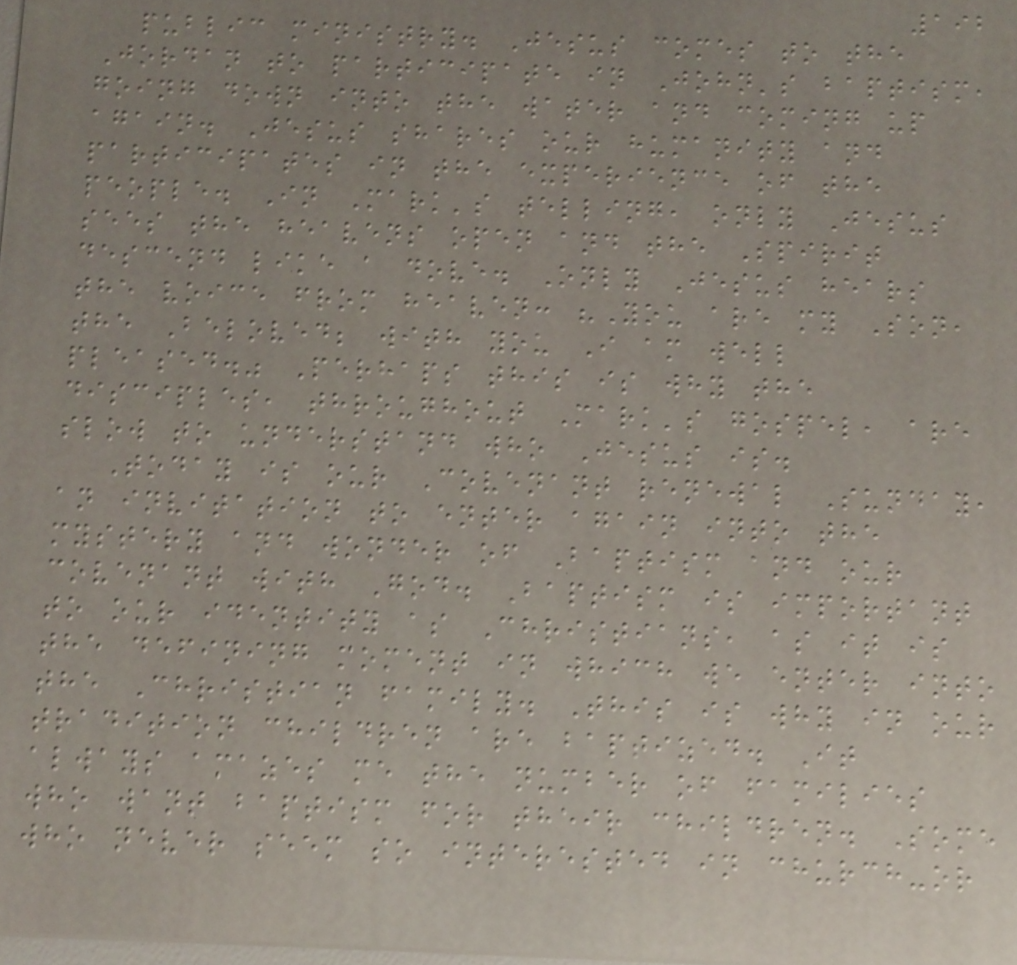192
public ministry. Jesus comes to the
Jordan to participate in John's baptism,
going down into the water and coming up
again. Jesus shares our humanity and
participates in the experience of the
people. In Mark's telling, only Jesus
sees the heavens open and the Spirit
descend like a dove. Only Jesus hears
the voice from heaven: "You are my Son,
the Beloved; with you I am well
pleased." Perhaps this is why the
disciples, throughout Mark's gospel, are
slow to understand who Jesus is.
Today is our Covenant renewal Sunday,
an invitation to enter again into the
mystery and wonder of Baptism and our
covenant with God. Baptism is important
to our identity as Christians, as it is
the defining moment in which we enter into
the Christian family. This is why in our
tradition children are baptized. It
always amazes me the number of families
who want baptism for their children. Some
who never seem so interested in church-or
